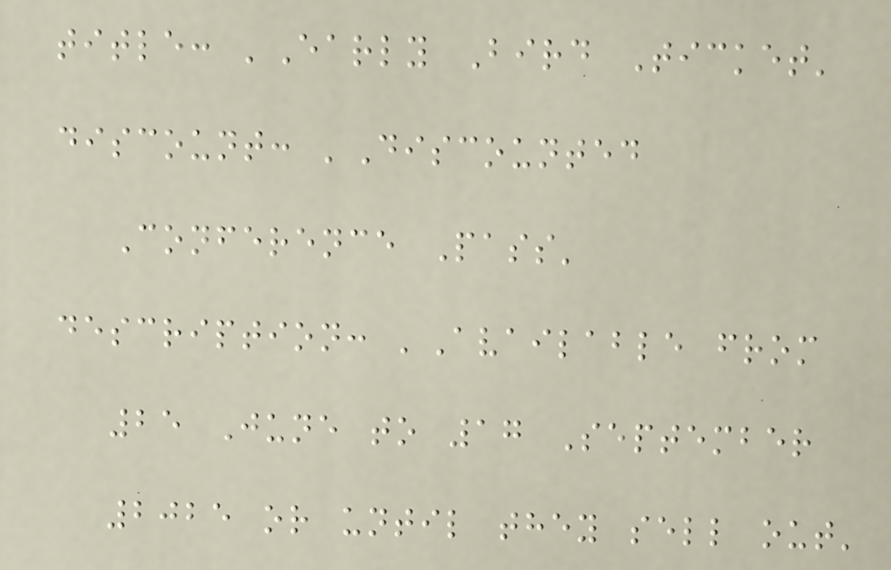title: 'Early Bird Ticket'
discount: 'Discounted
Conference Pass'
description: 'Available from
25 June to 17 September
2025 or until they sell out'
